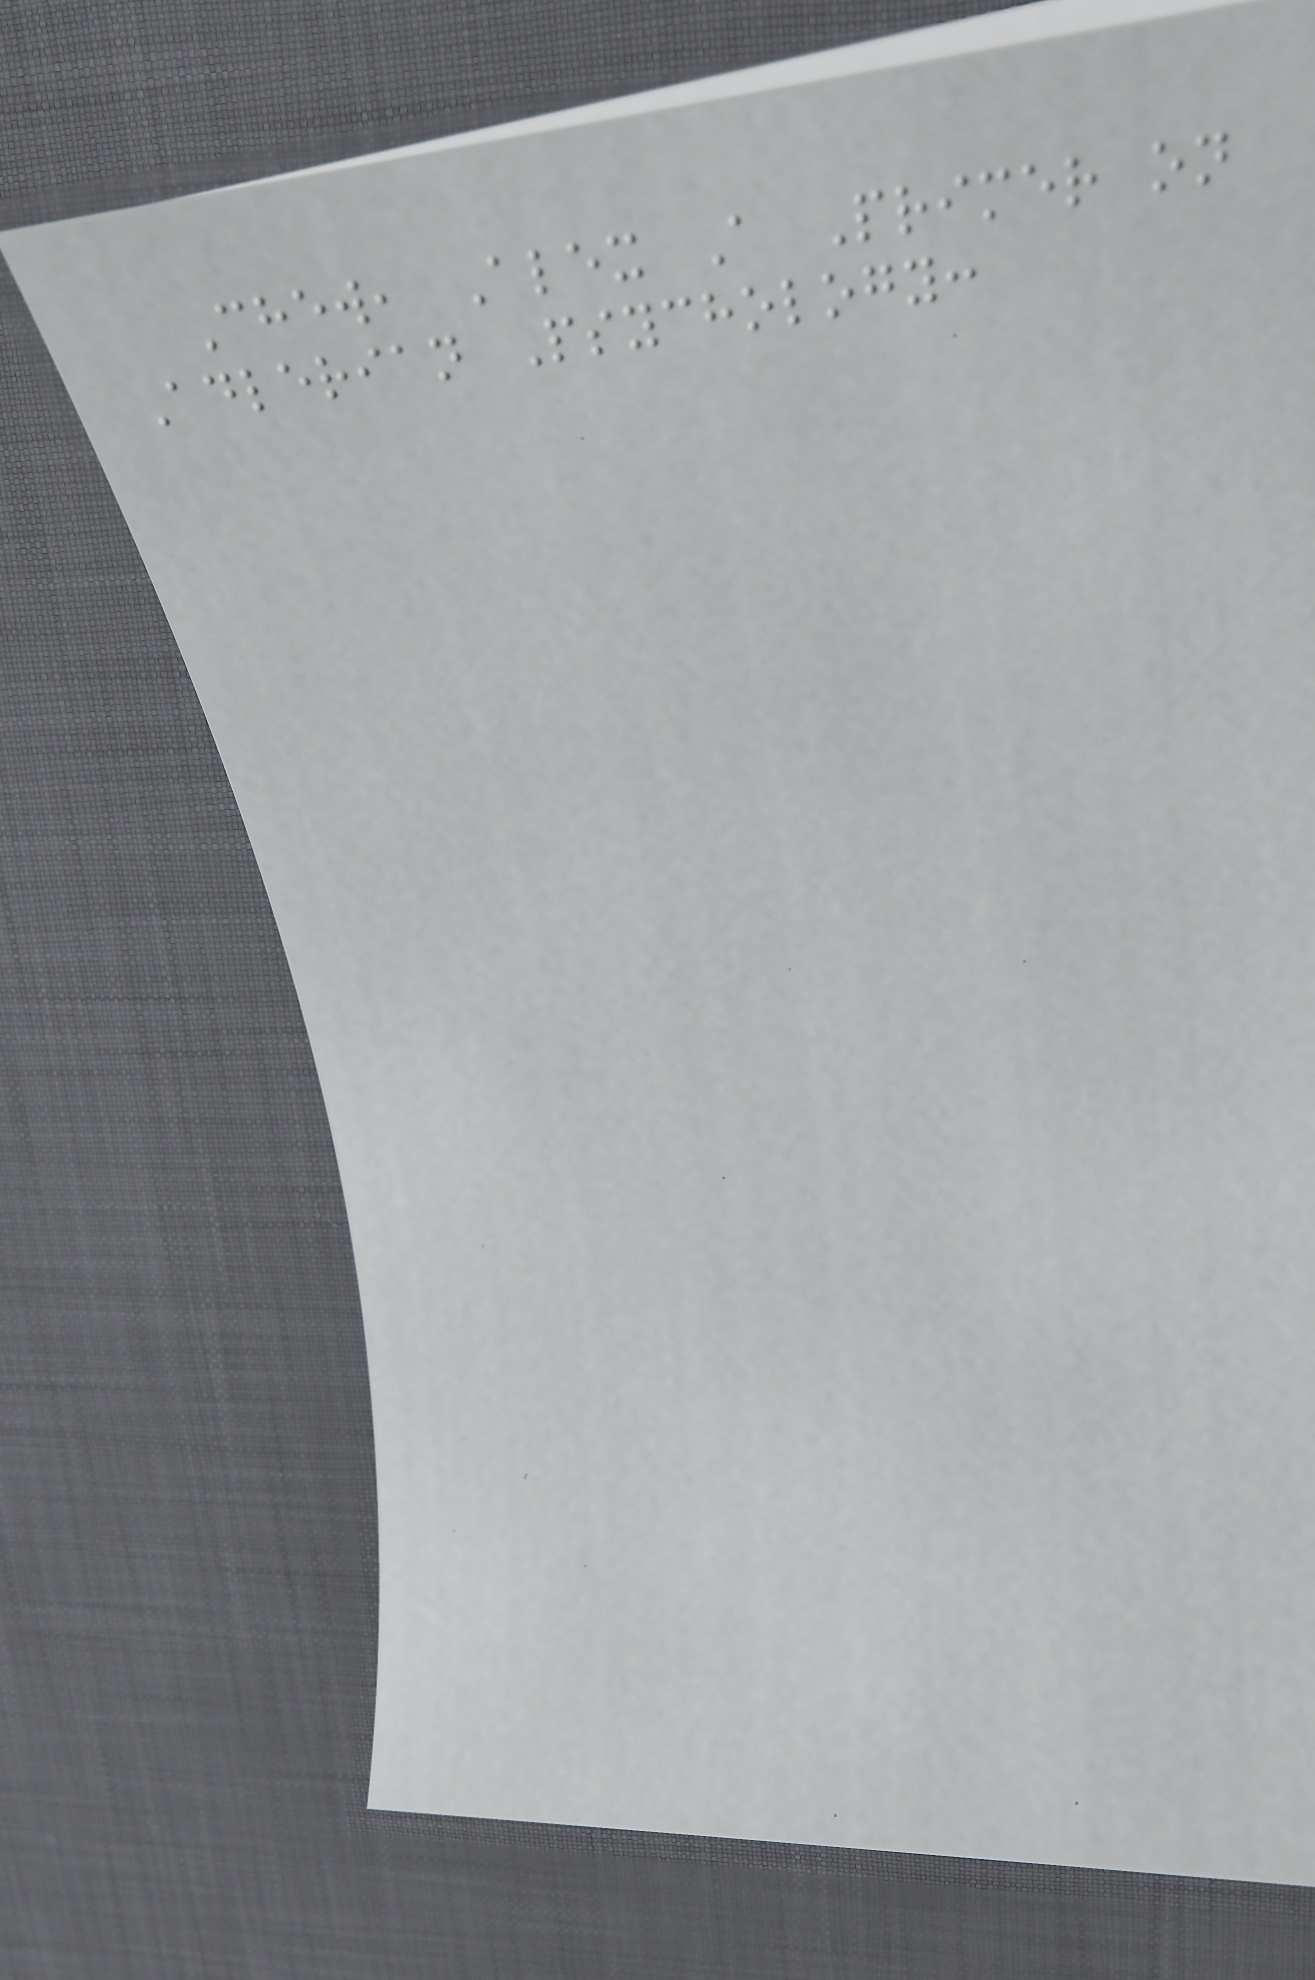Chew, Alex A Primer on
Adlerian Psychology:
